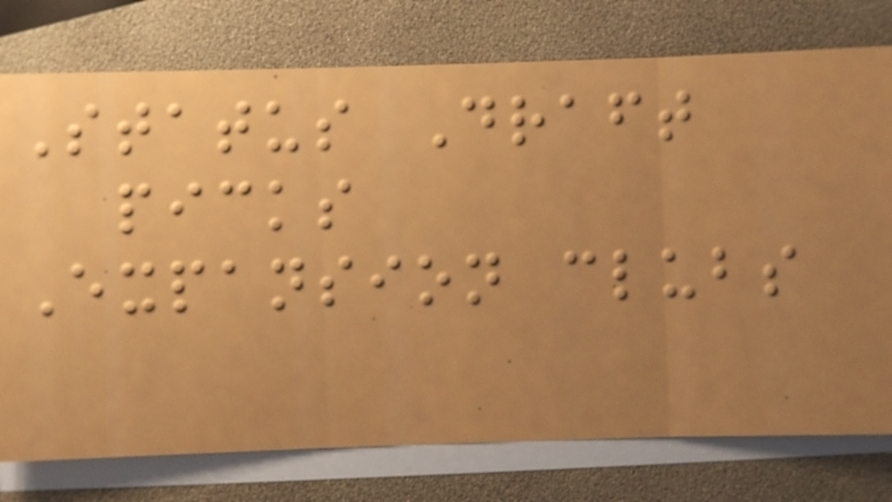Status Draft
picks
Expansion clubs
